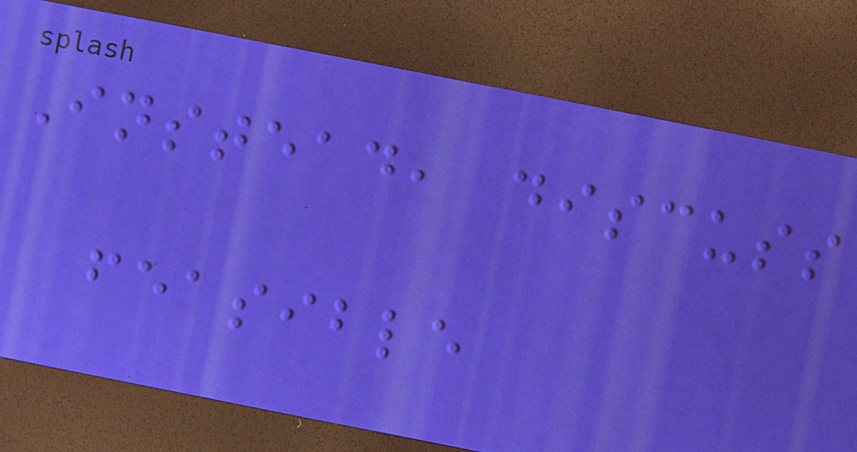Instead, discuss
feasible
